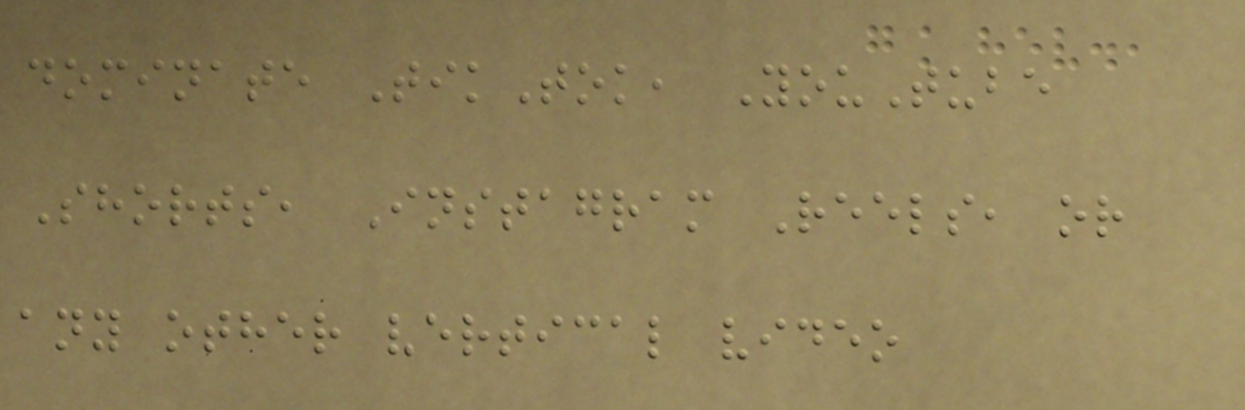dominate TikTok, YouTube
Shorts, Instagram Reels, or
any other vertical video
